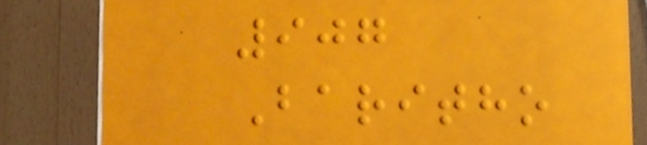907
Baritho
